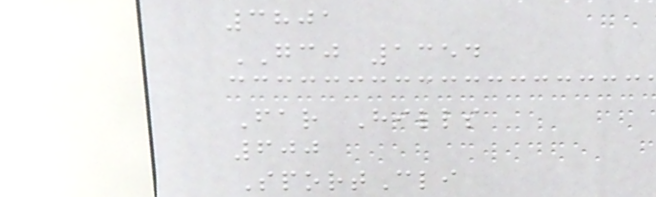3801
GCJ 1354
Far Hills
600
SportCli
